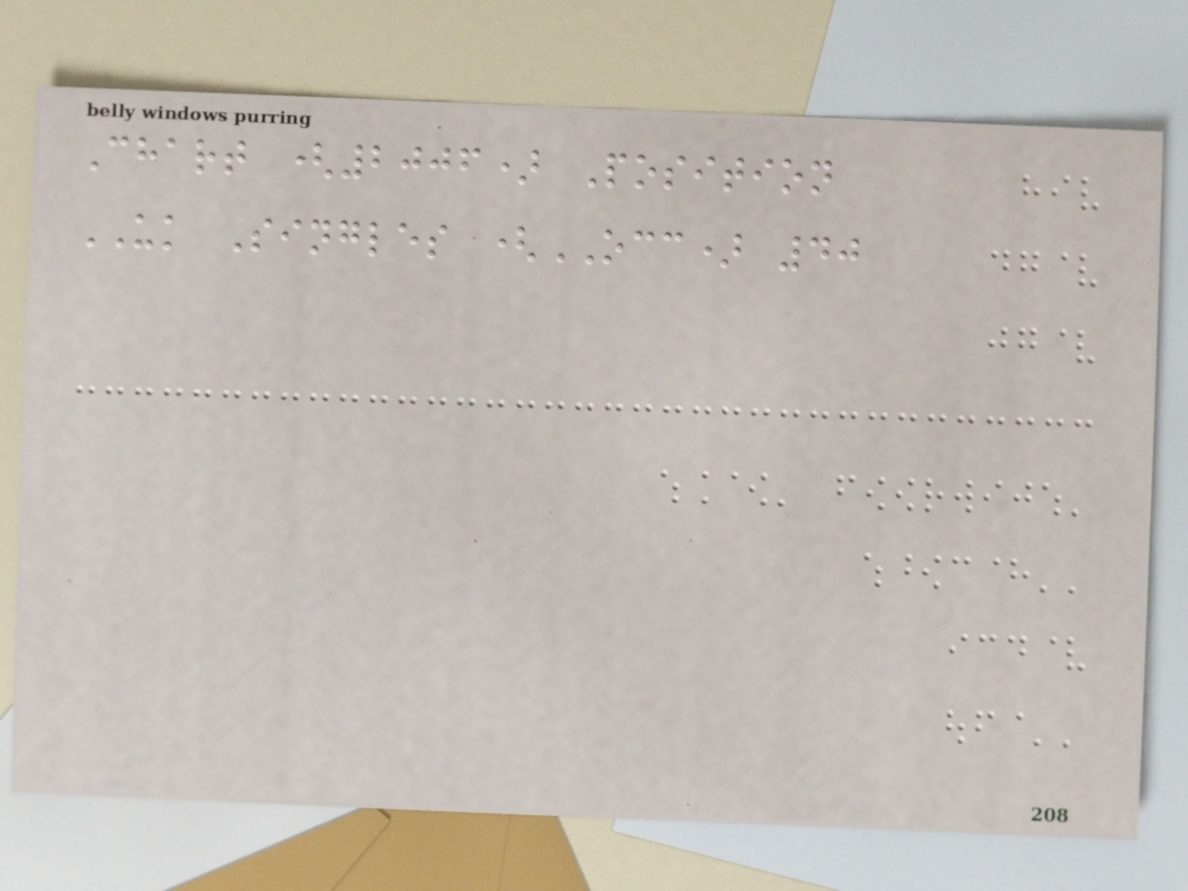Chart (2006) Position
UK Singles (OCC) 40
